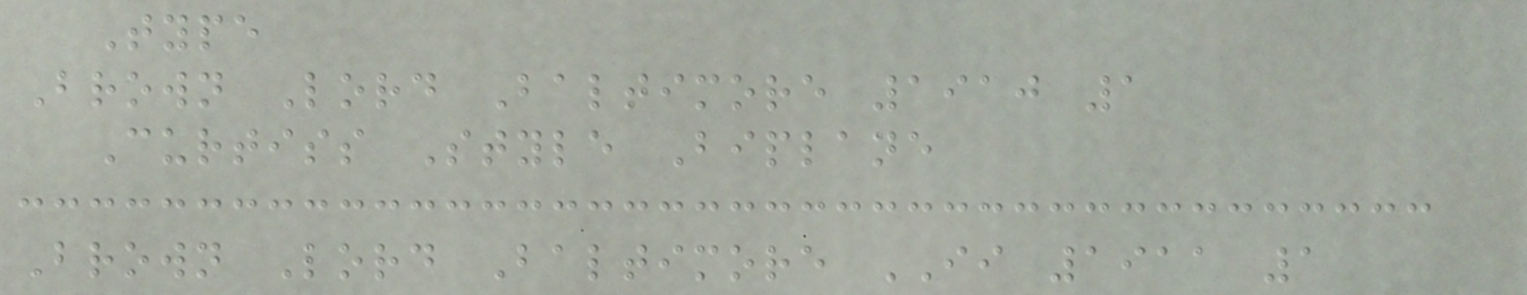Type
Brown Lord Baltimore 1910 1
Curtiss Style Biplane
Brown Lord Baltimore II 1911 1
